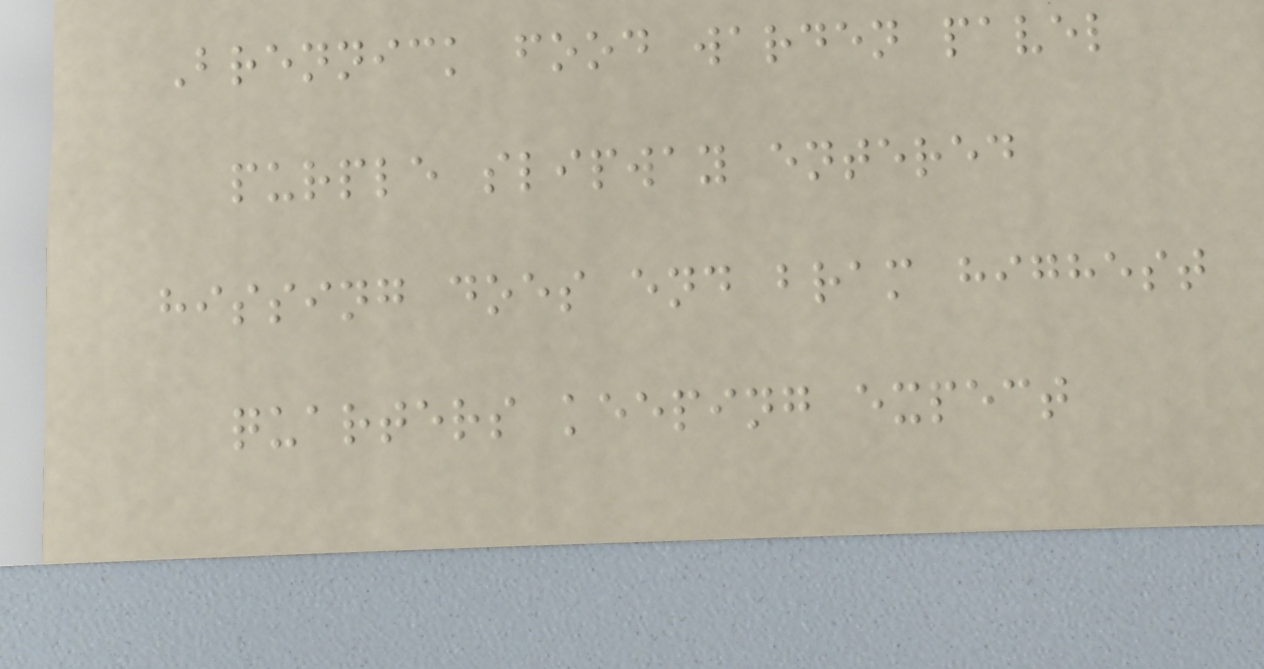Brennick food warden pavel
purple slipway entered
hissing does end bram highest
quarters keeping expect
